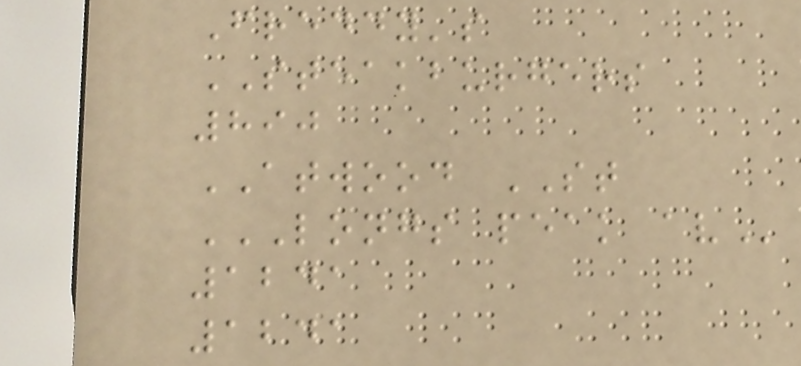Freddy's
STEAKBURGERS
890
ATWOOD ST
LONGS PEAK AV
1241
1241
